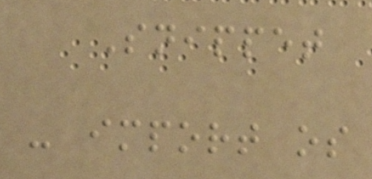Snippet
- import os
